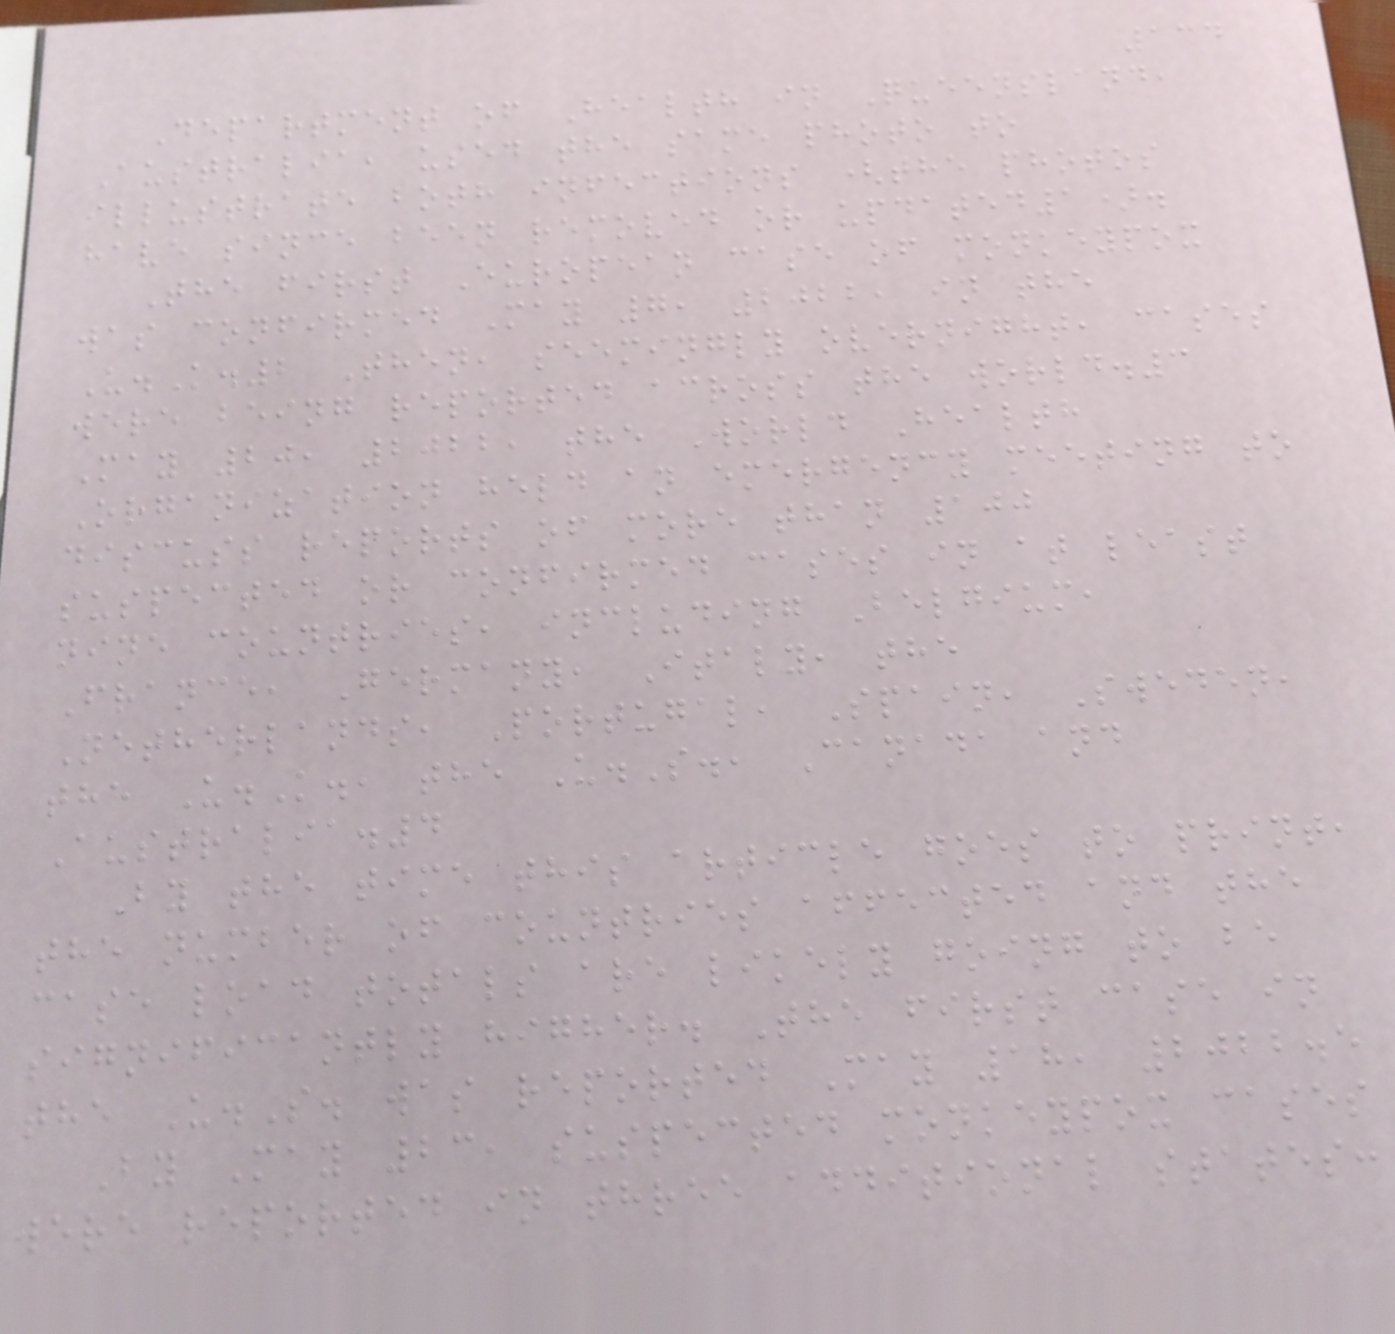134
Department of Health in Queensland,
Australia, used the same photo to
illustrate both infections (the photos
have since been removed or updated1).
The first European case of monkeypox
was confirmed May 7, 2022, in the
U.K.2 Then, seemingly overnight, cases
were being reported across the world.3
May 20, 2022, the World Health
Organization held an emergency meeting to
discuss reports of more than 100
suspected or confirmed cases in at least
nine countries, including Belgium,
France, Germany, Italy, the
Netherlands, Portugal, Spain, Sweden,
the U.K., the U.S., Canada and
Australia.4
By the time this article goes to print,
the number of countries affected and the
case load totals are likely going to be
significantly higher. The first case in
the U.S. was reported May 18, 2022.5
By May 23, suspected monkeypox cases
were reported in three additional states:
